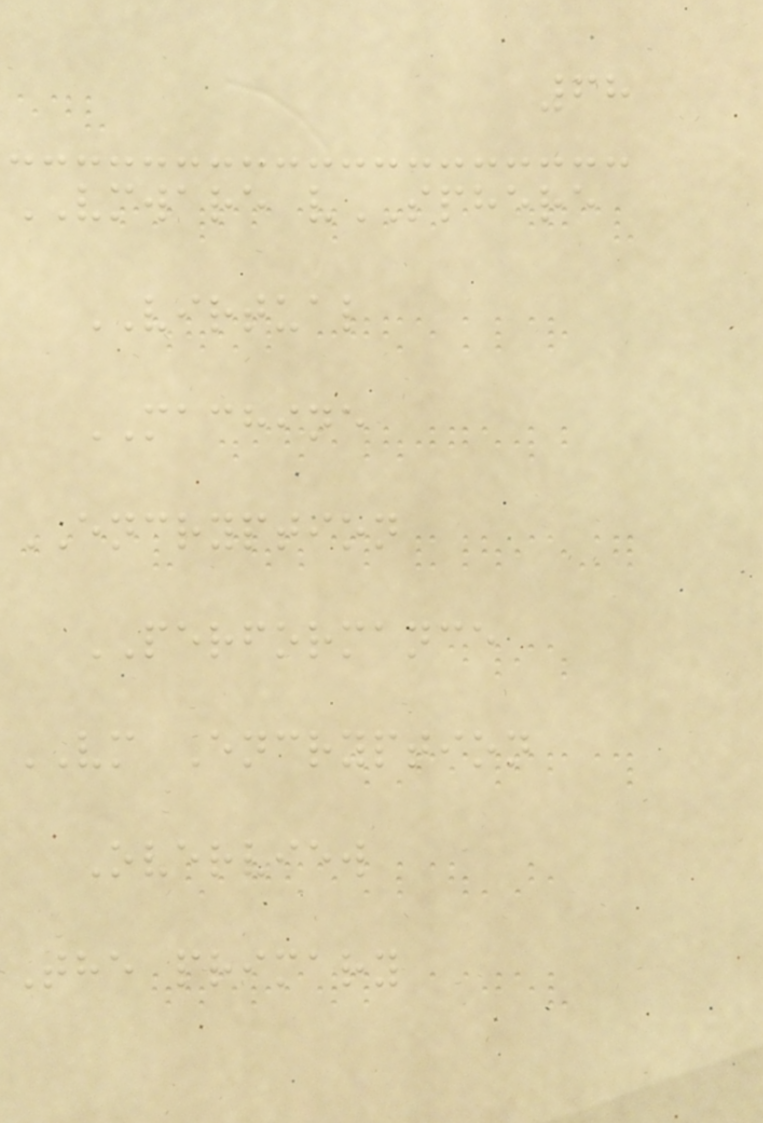68
VMWARE vSPHERE
VIRTUAL
MACHINE
ENCRYPTION
PERFORMANCE
VM Encryption
Overview
The primary
